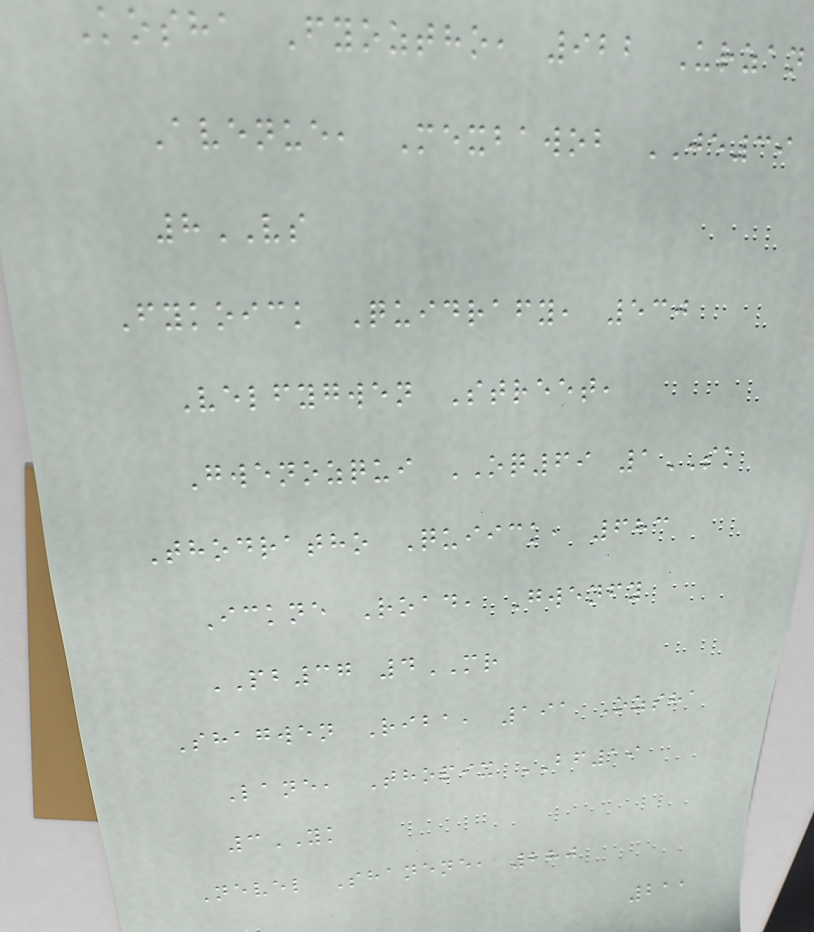Kosha Fyoztho, 922 Urzan
Avenue, Mexbawob JE39
8VS
Fykoick Quidrafy, 530
Velfygwen Street,
Gwenozqui OQ69 1SK
Thodratho Quiick, 683
Ickne Road, Gwenfy
PB37 4MR
Shagwen Riba, 191 Ozsha
Lane, Thopix BF19
3YK
Nevel Shanene, 280
211
